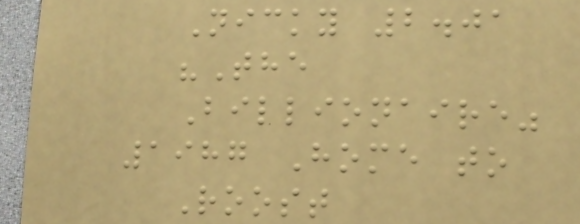Nicky 2.01
"The
Billionaire"
1987 Home to
Roost
